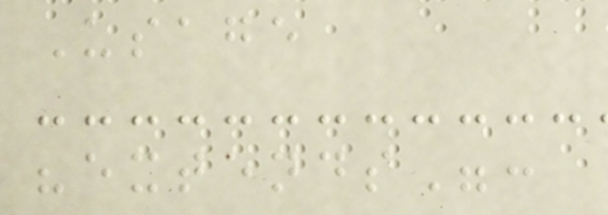Usage
"extends":
